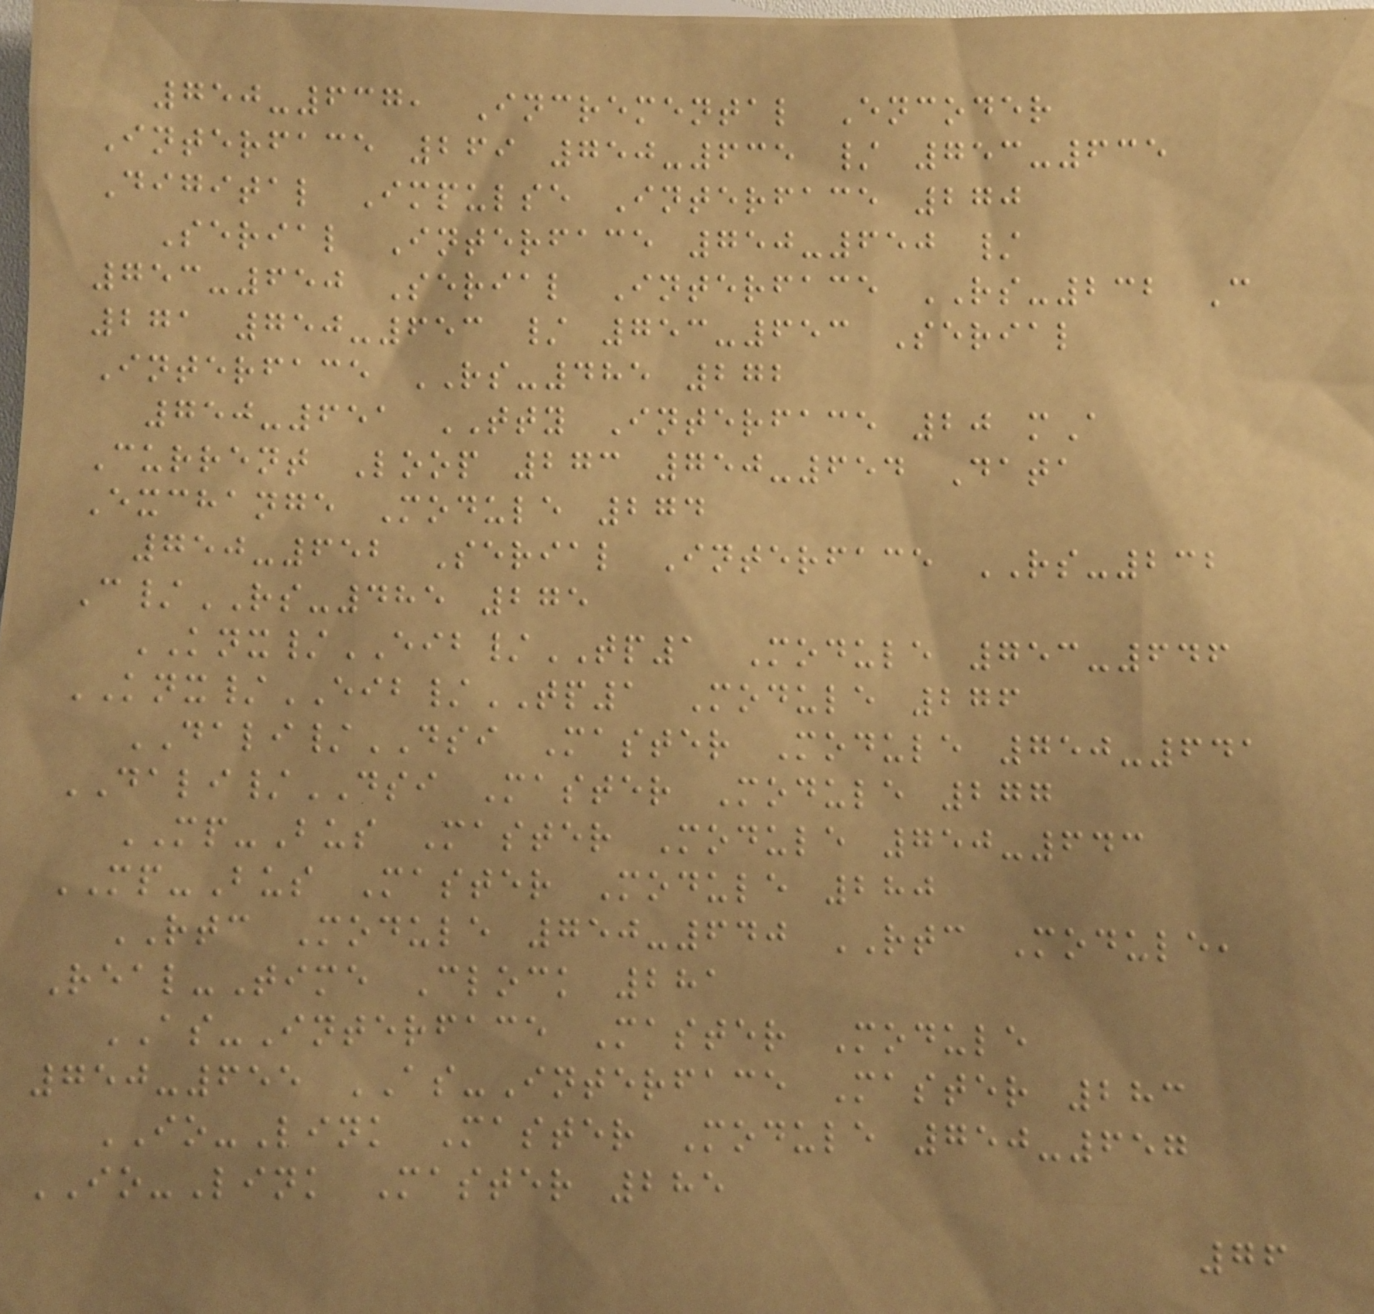750-637, Incremental Encoder
Interface 269 750-635 / 753-635
Digital Impulse Interface 270
Serial Interface 750-650 /
753-650 Serial Interface RS-232 C
271 750-653 / 753-653 Serial
Interface RS-485 272
750-651 TTY Interface 20 mA
Current Loop 273 750-654 Data
Exchange Module 274
750-652 Serial Interface RS-232
C/RS-485 275
KNX/EIB/TP1 Module 753-646
KNX/EIB/TP1 Module 276
DALI/DSI Master Module 750-641
DALI/DSI Master Module 277
MP-Bus Master Module 750-643
MP-Bus Master Module 280
RTC Module 750-640 RTC Module,
Real-Time Clock 281
AS-Interface Master Module
750-655 AS-Interface Master 283
IO-Link Master Module 750-657
IO-Link Master 285
76
